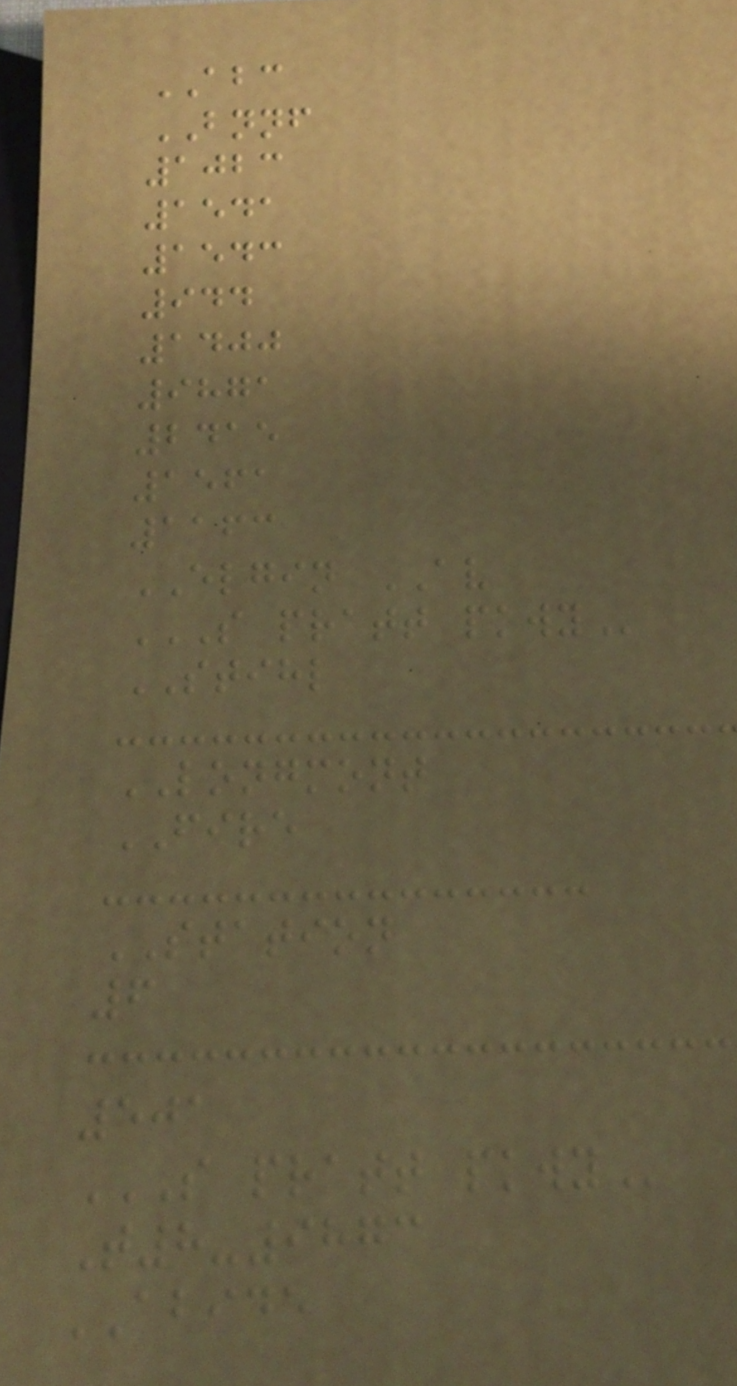ABC
BNNF
1023
1541
1543
944
1400
9871
2415
1561
1163
ELGIN AV
S PRATT PKWY
STIHL
LONGMONT
FIRE
STATION
6
501
S PRATT PKWY
T8-9873
ABIDE
